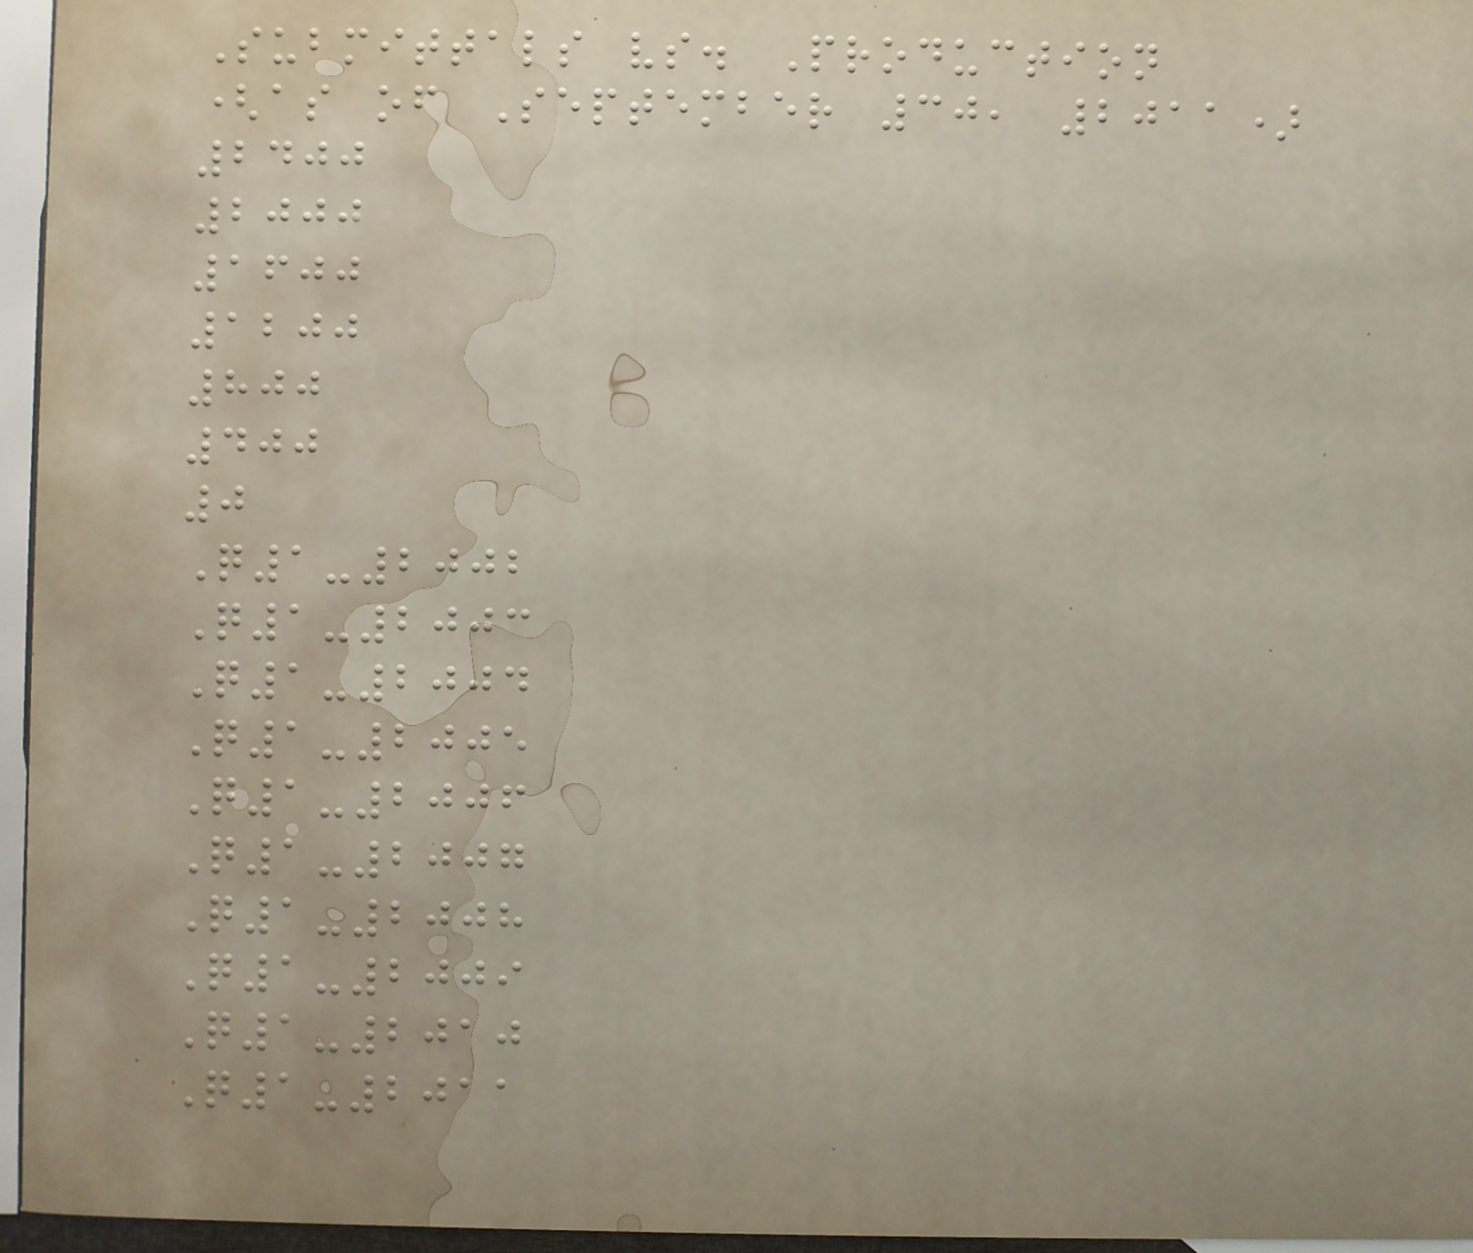Submittals vs. Production
(as of September 30, 2011)
2400
2000
1600
1200
800
400
0
Q1-2002
Q1-2003
Q1-2004
Q1-2005
Q1-2006
Q1-2007
Q1-2008
Q1-2009
Q1-2010
Q1-2011
